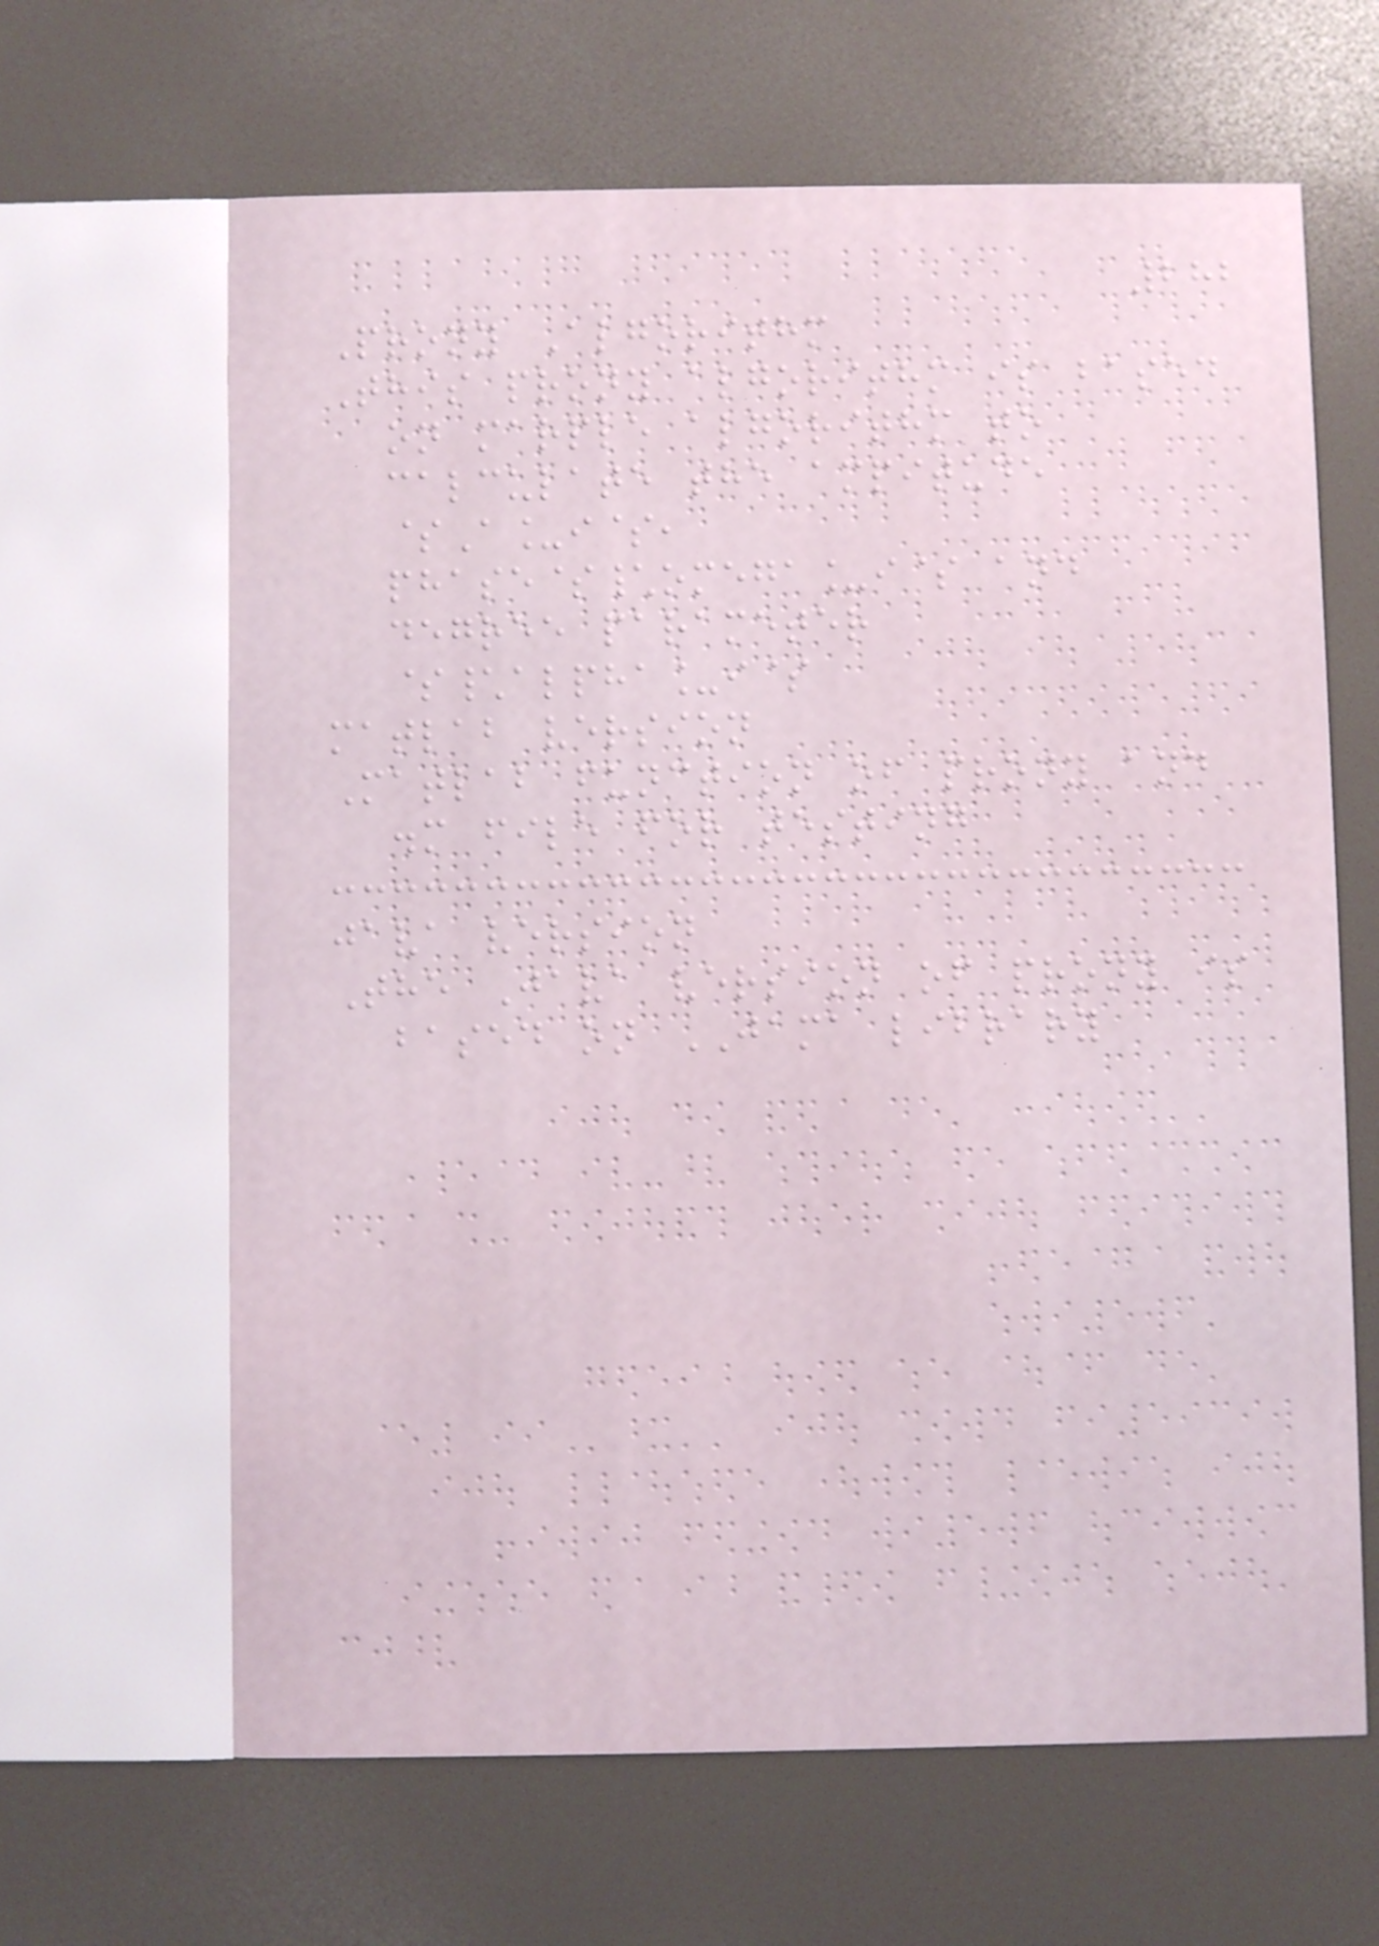282
Prony Algorithm
This prony algorithm is based
on marple algorithm to
calculate the ampitude
$A_i$,
phase$\omega_i$ and
degree parameter
$\alpha_i$
matlab version
Matlab function of prony and
.m file for testing
java version
The Java version of prony is
based on JAMA library
